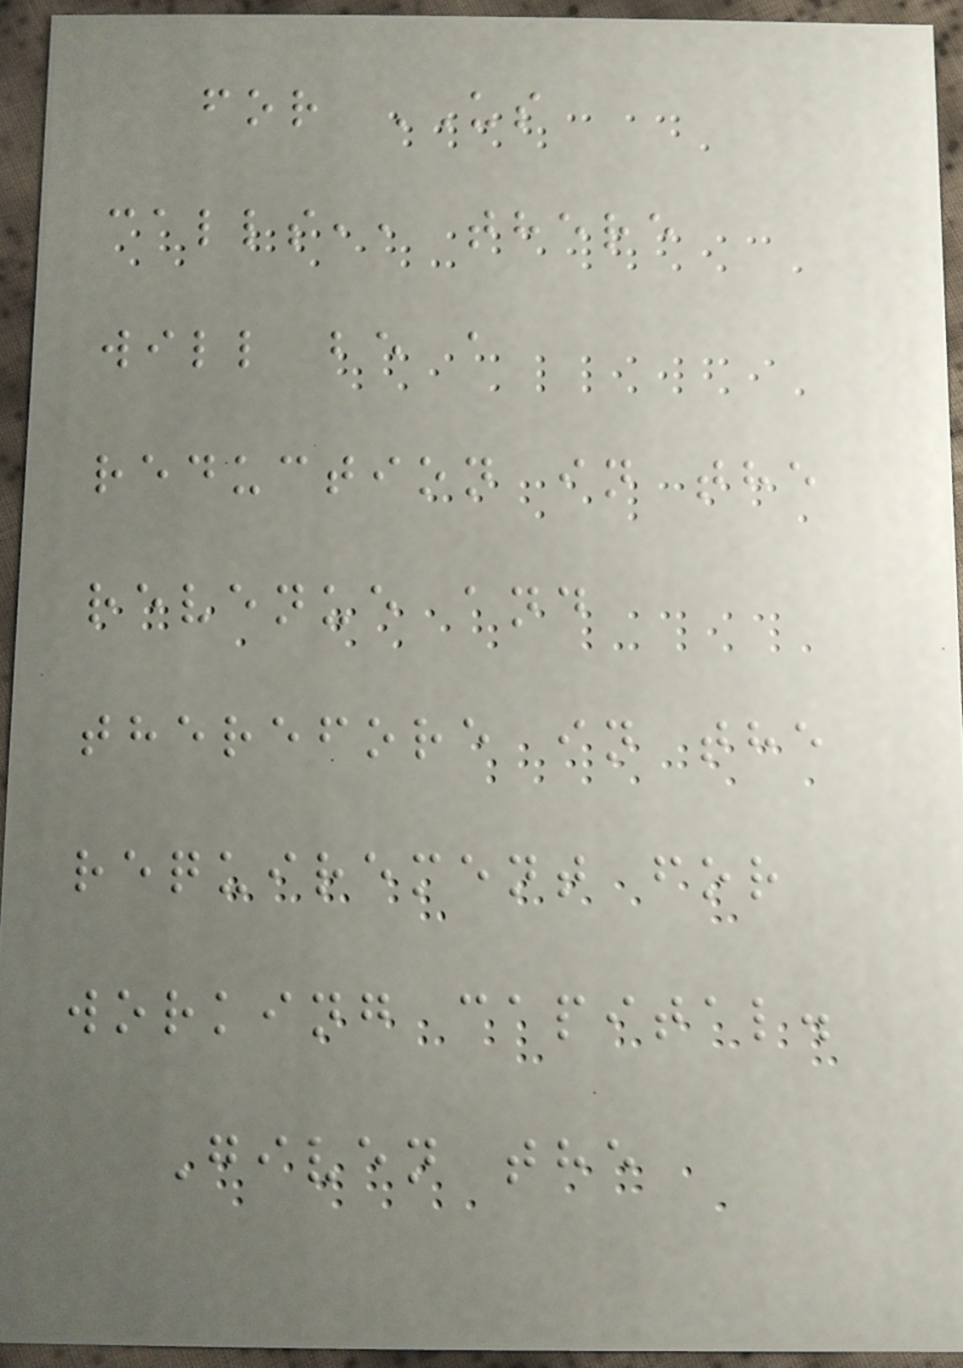for US
calls,, there
will be a
reduction in the
revenue and
therefore in the
requirement for
working capital.
Given the
